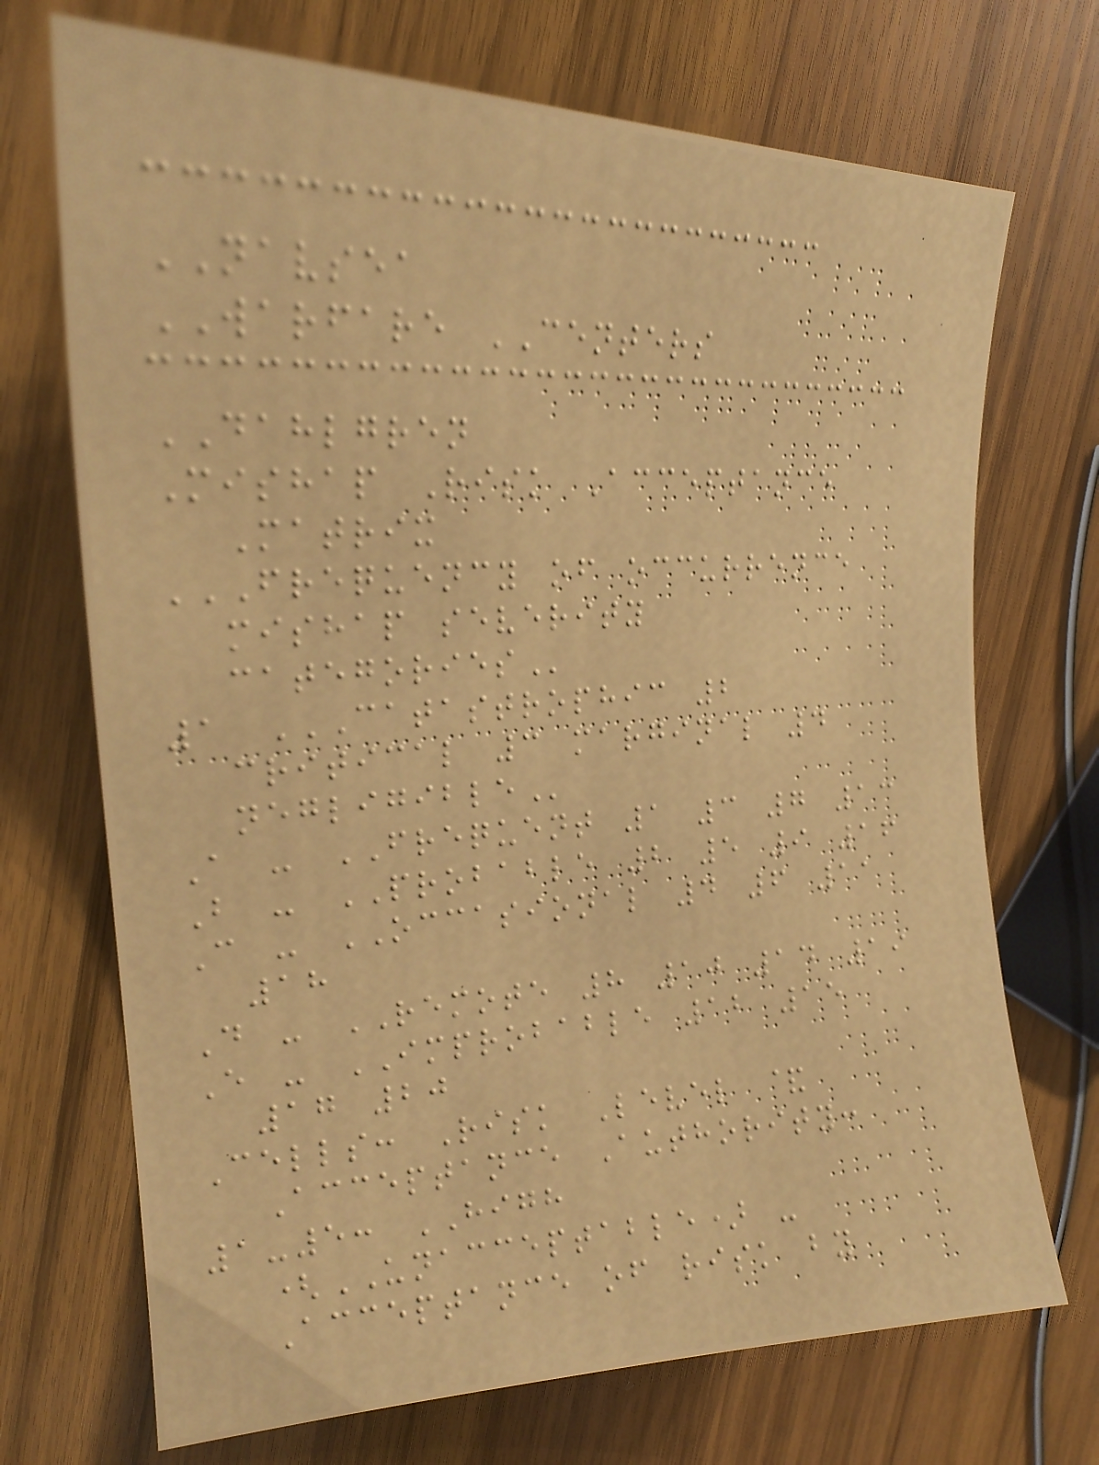NAVSEA
WARFARE CENTERS
DAHLGREN
Mishap Risk Acceptance
Matrix
FREQUENCY OF OCCURRENCE
MISHAP SEVERITY
CATEGORIES
1 CATASTROPHIC 2
CRITICAL 3 MARGINAL 4
NEGLIGIBLE
A - FREQUENT 1 3 7 13
B - PROBABLE 2 5 9 16
C - OCCASIONAL 4 6 11
18
D - REMOTE 8 10 14 19
E - IMPROBABLE 12 15
17 20
Cells: Risk Level &
Acceptance Authority:
1-5: HIGH
(UNACCEPTABLE) -
Acceptance of risk by
